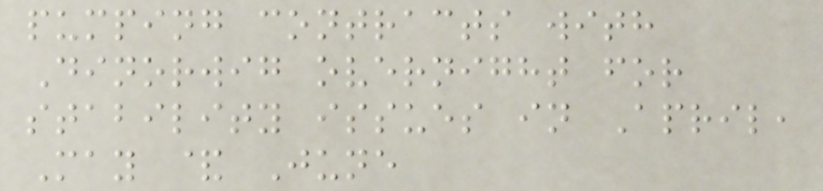pumping contracts with
Dinorwig overnight for
stability issues in April,
May & June
